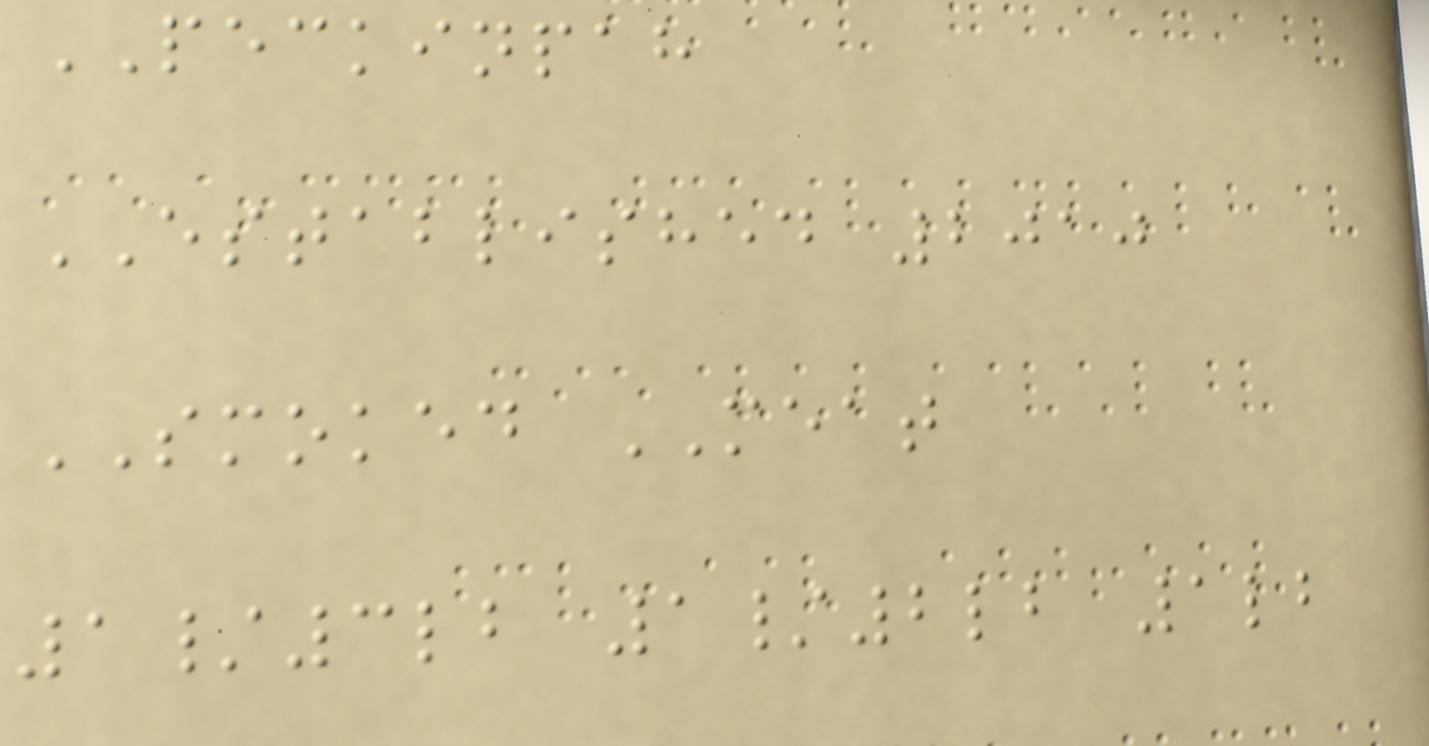PECKINPAH
ESTABLISHED 2010
SMOKED MEAT
1/3lb 1/2lb 1lb
